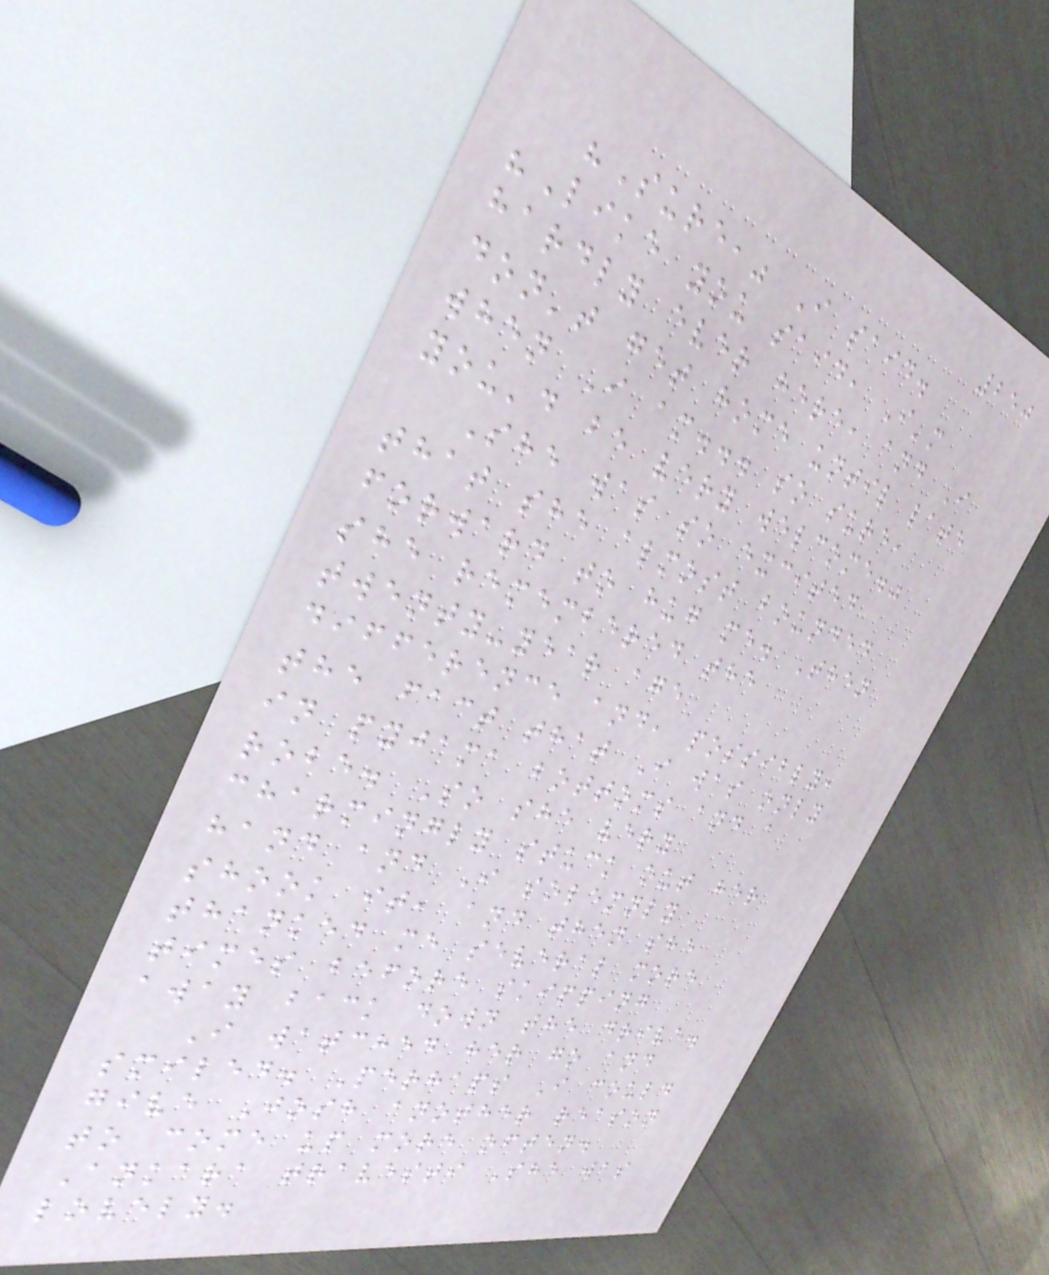250
"Sure," I said.
"Like you said, I'm
hardly ever here, and I
don't get home until late
when I am... so sure,
you'd be very welcome."
She was so excited
that she almost bounded
forward to hug me. Then
she remembered the
twenty-year age
difference and, possibly,
the fact that I was only
in pyjama bottoms and a
robe. So she very
charmingly stuck out her
hand and I solemnly
shook it, and then she
thanked me several more
times before skipping
away back down the drive.
I watched her go and
smiled. Perhaps I could
give Josh another reason
to come up more often.
Ankara travesti She was
lovely.
